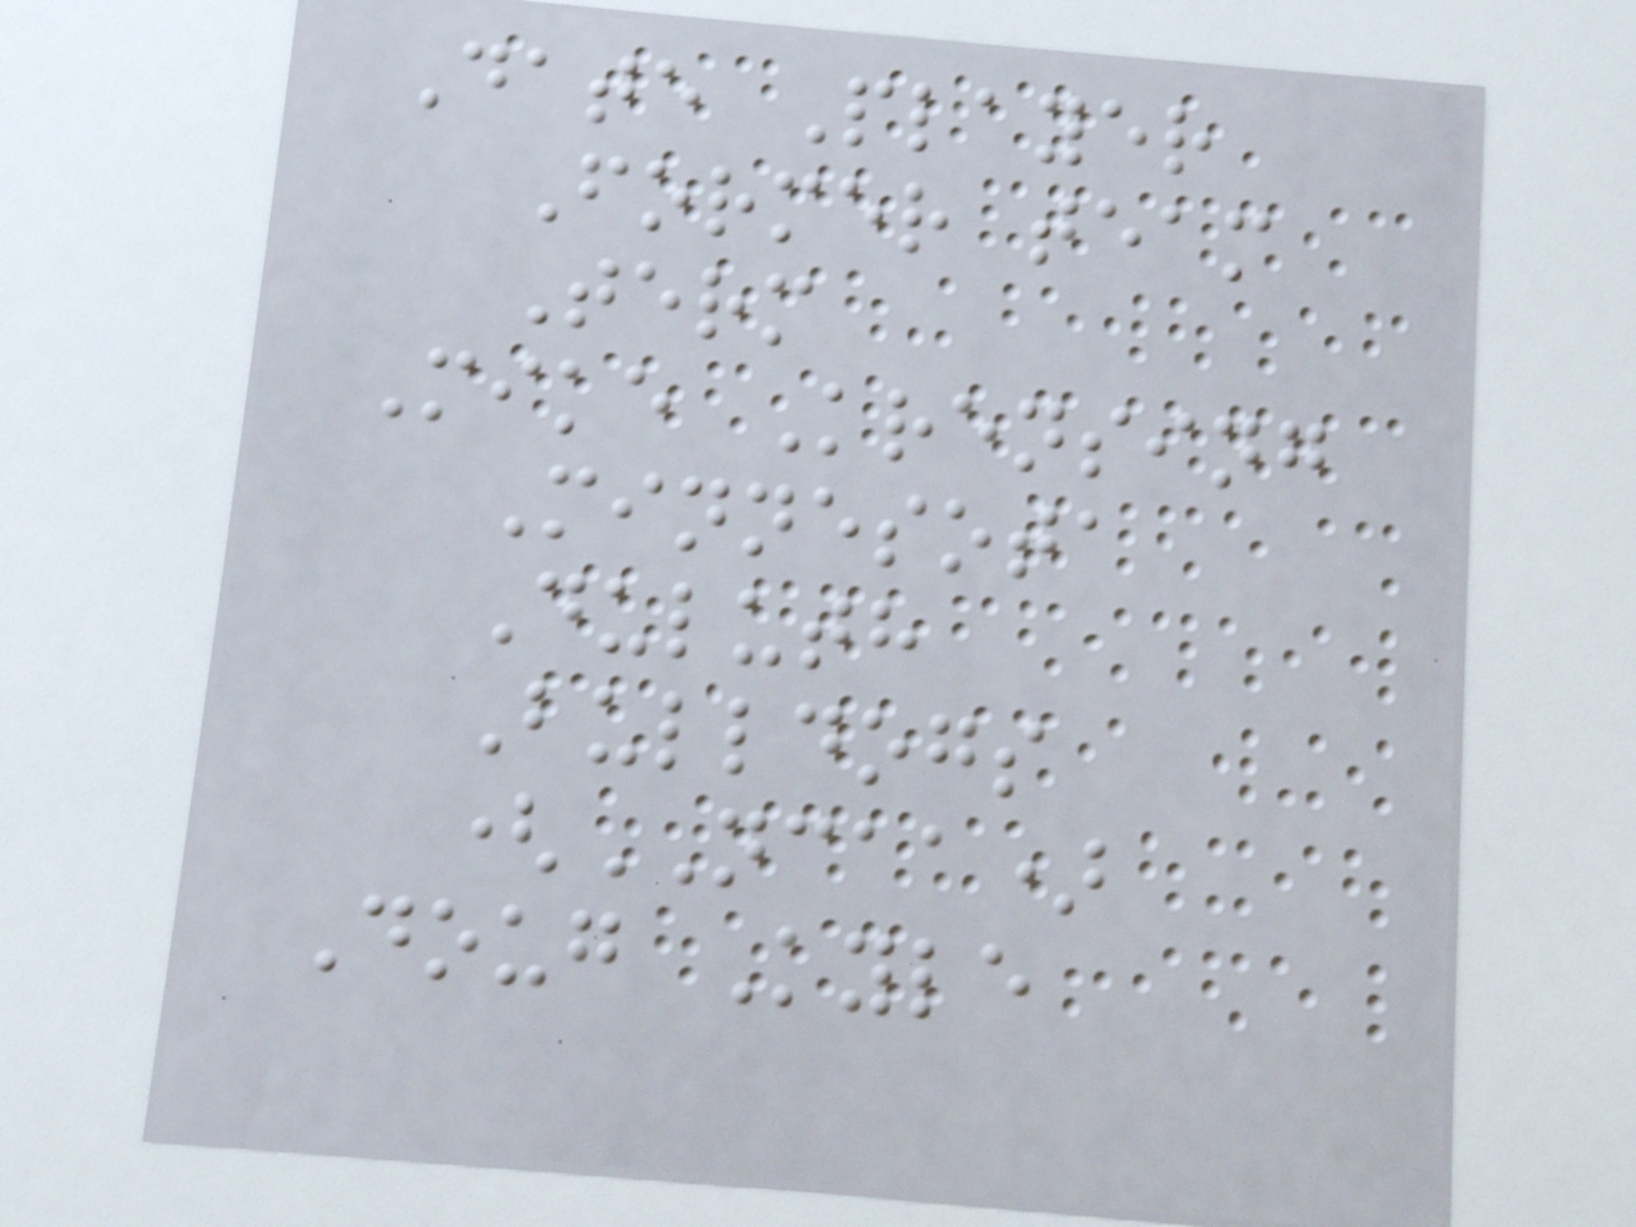Date Player
Former team
Term
Mike Krensing
Minnesota
Duluth
Bulldogs
(NCAA)
Doug Kyle
